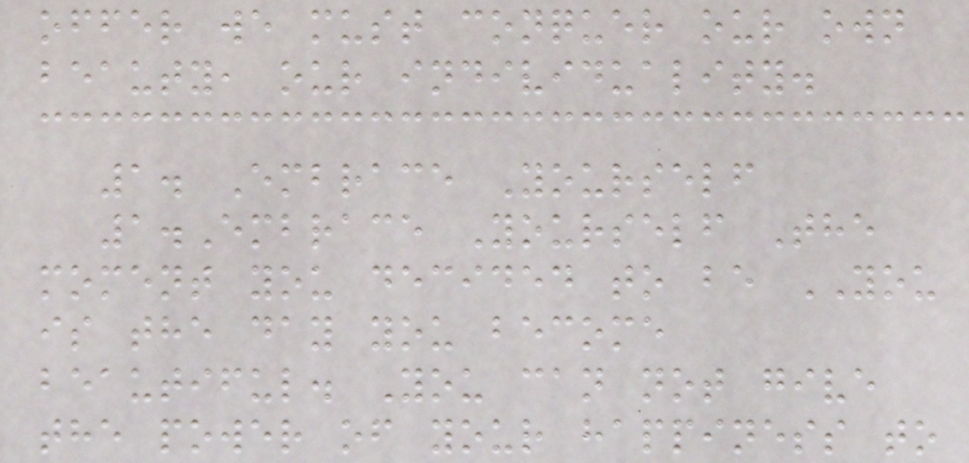offer we must conquer our own
beauty, our individuality.
1. Embrace Yourself
1.Embrace Yourself The
moment you decided to be YOU
is the day you become
beautiful. You can not give
the power of your happiness to
